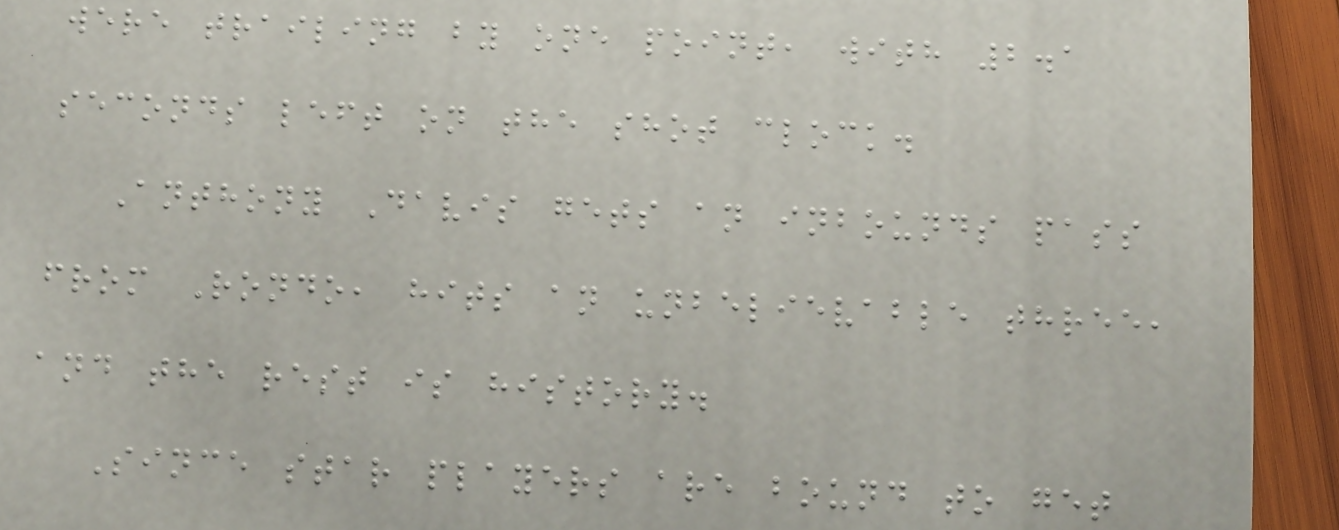were trailing by one point, with 2.1
seconds left on the shot clock.
Anthony Davis gets an inbounds pass
from Rondo, hits an unbelievable three,
and the rest is history.
Since star players are bound to get
